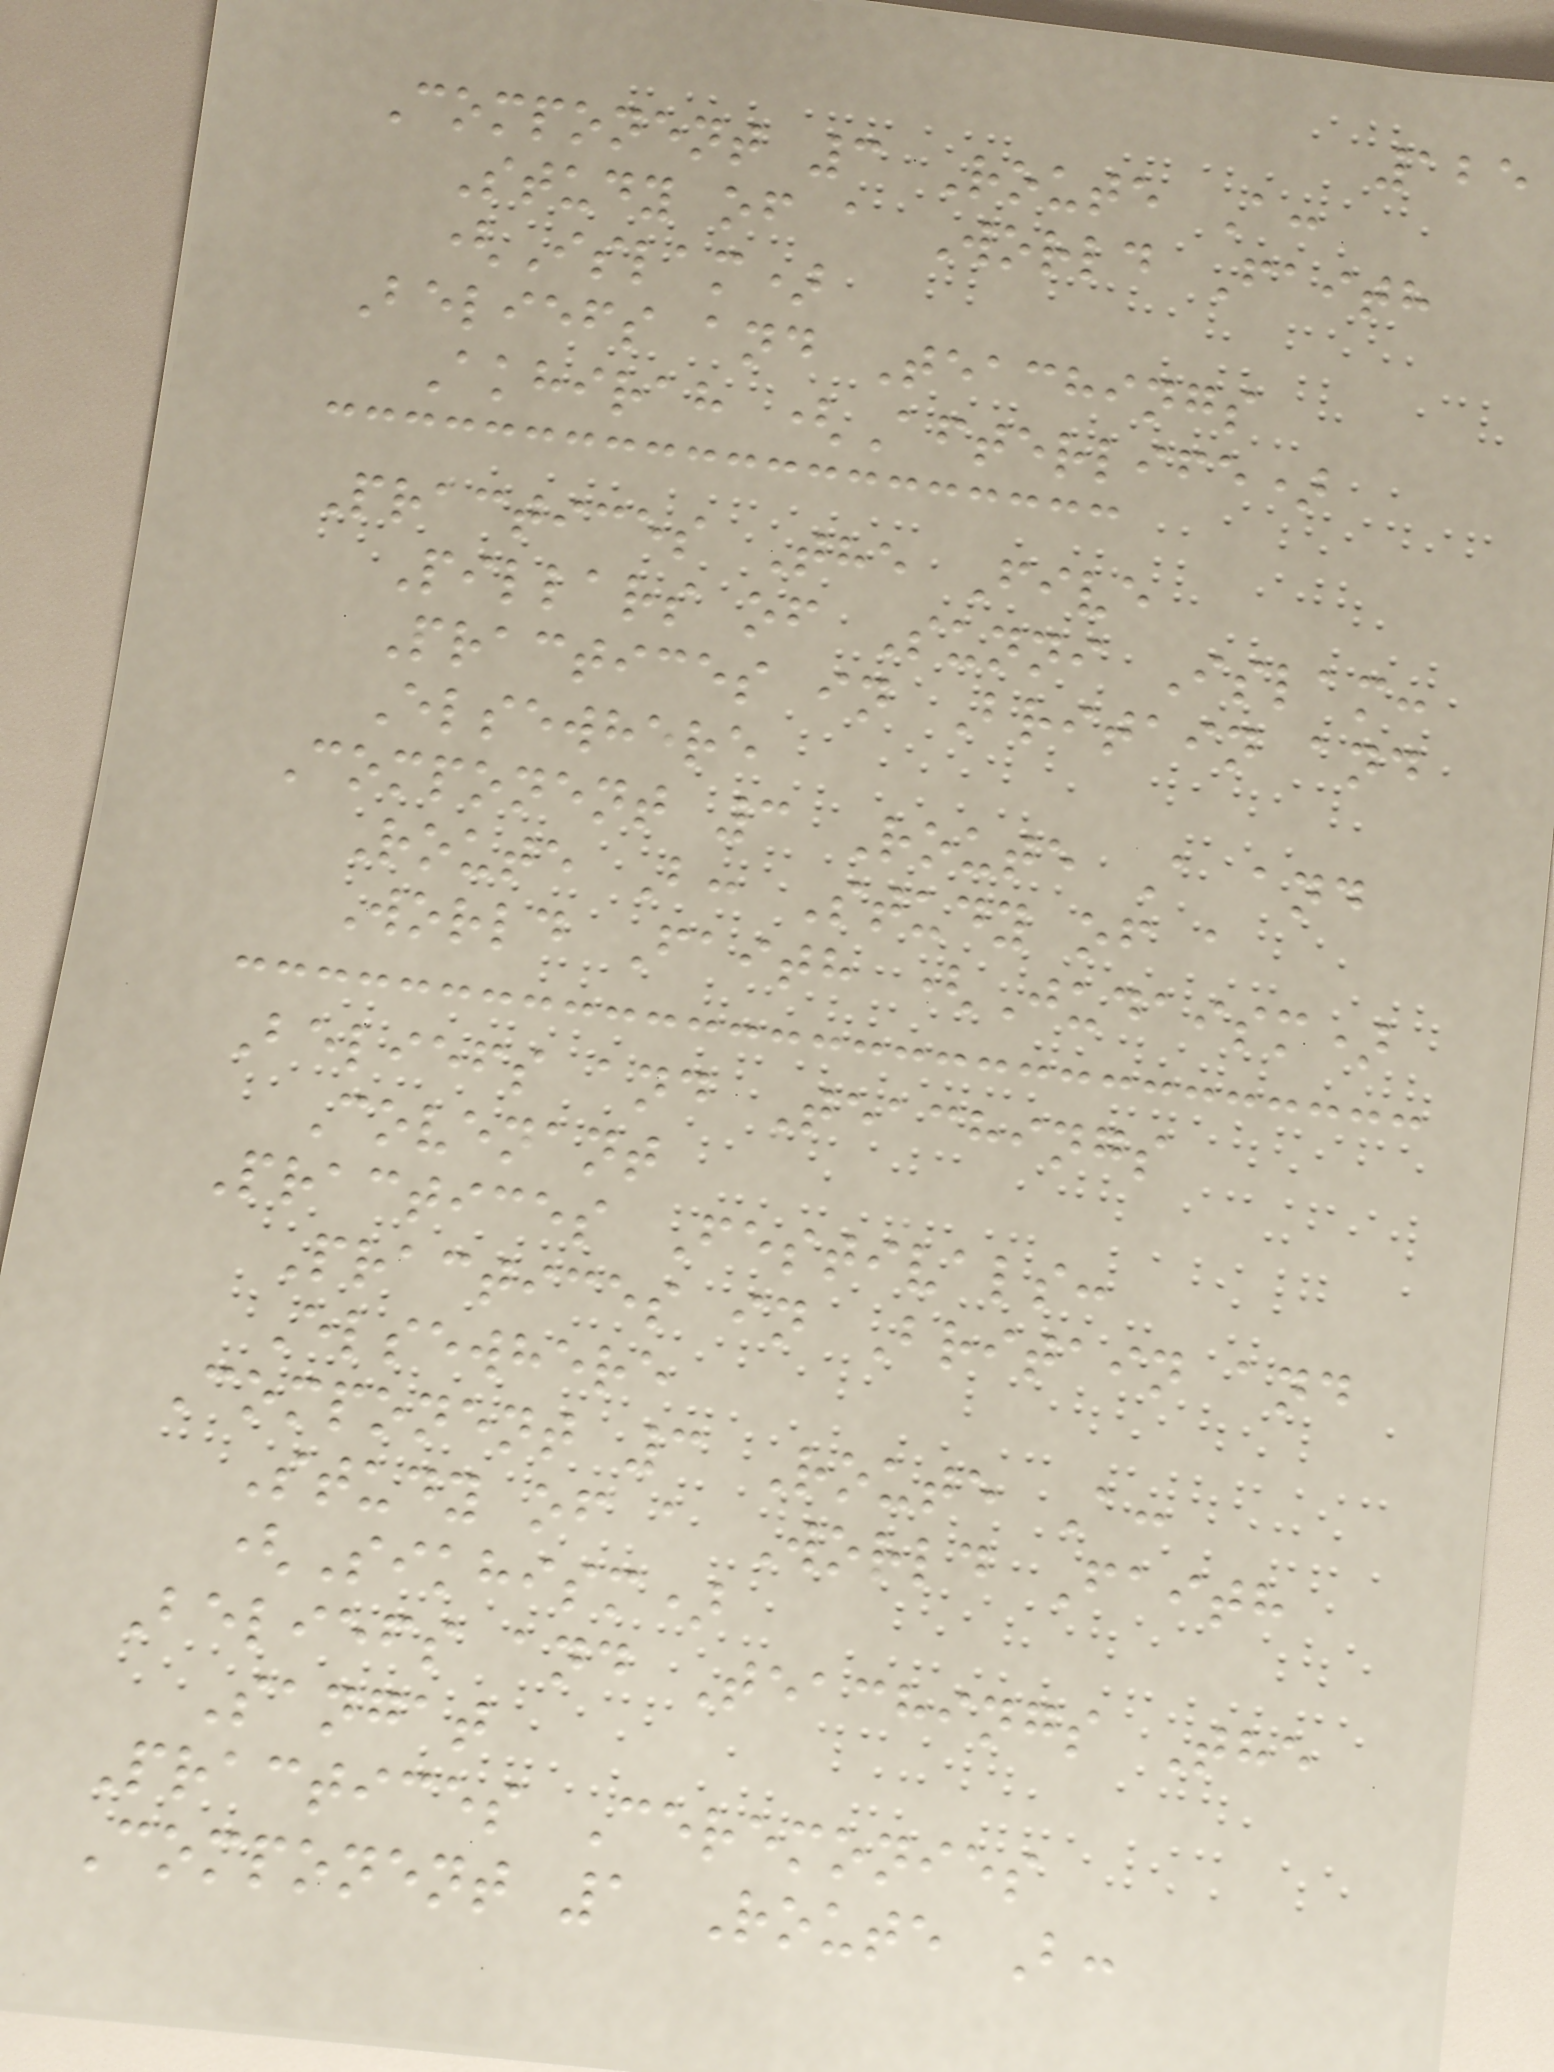125
Component 3 Route A:
Study of a World Faith
(Islam)
Beliefs and Teachings
Akhirah (Afterlife)
Practices The Five
Pillars of Sunni Islam:
Practices in Britain and
Elsewhere
Component 3 Route A and
Route B: Study of a
World Faith (Judaism)
Beliefs and Teachings
Covenant
Practices Festivals:
Practices in Britain and
Elsewhere
Component 3 Route A:
Study of a World Faith
(Sikhism)
Beliefs and Teachings The
Sangat
Practices Ceremonies
Component 1 Route B:
